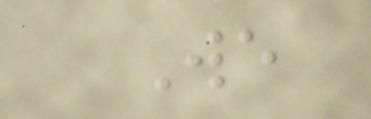We
